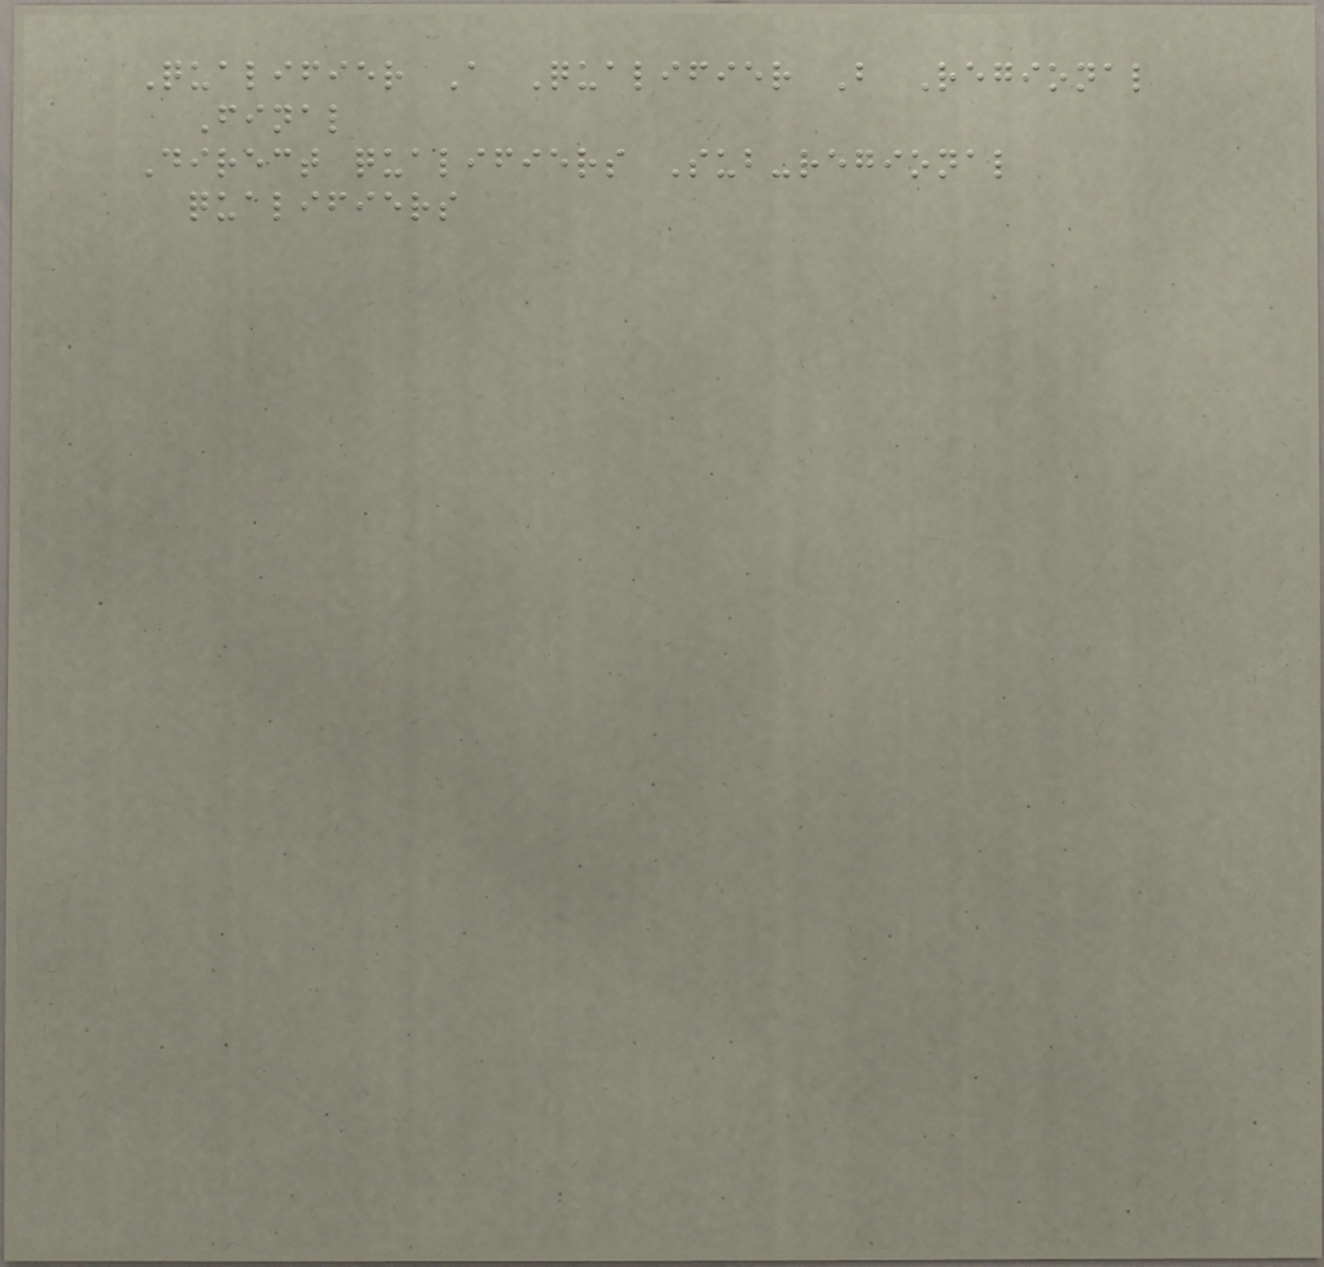Qualifier A Qualifier B Regional
Final
Direct qualifiers Sub-regional
qualifiers
